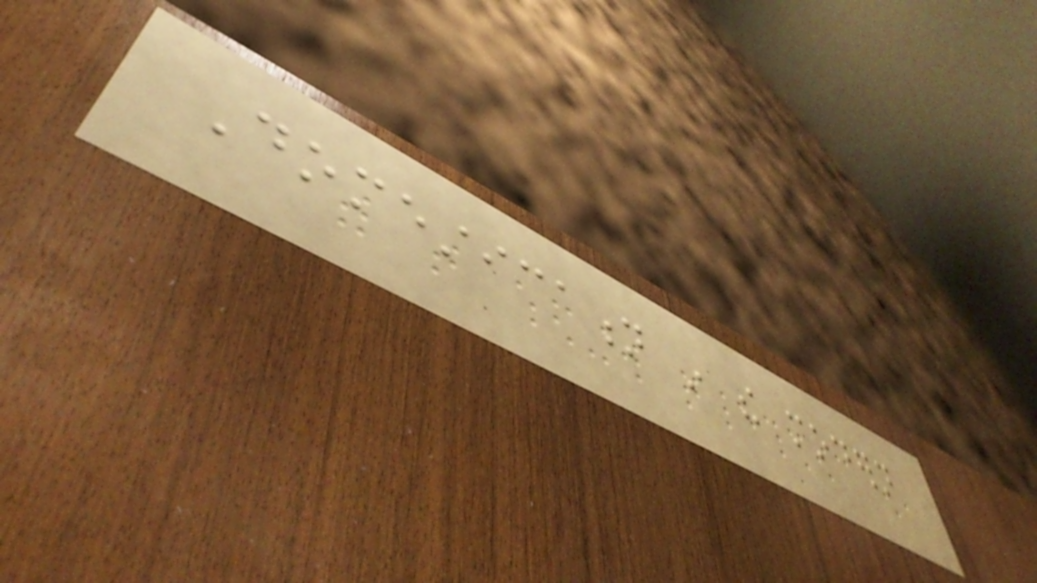Domestication in the modern
